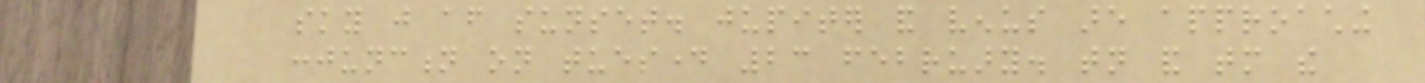sky just after sunset. jupiter and venus are approaching
conjunction on tuesday 23 february. tonight and tomorrow the
